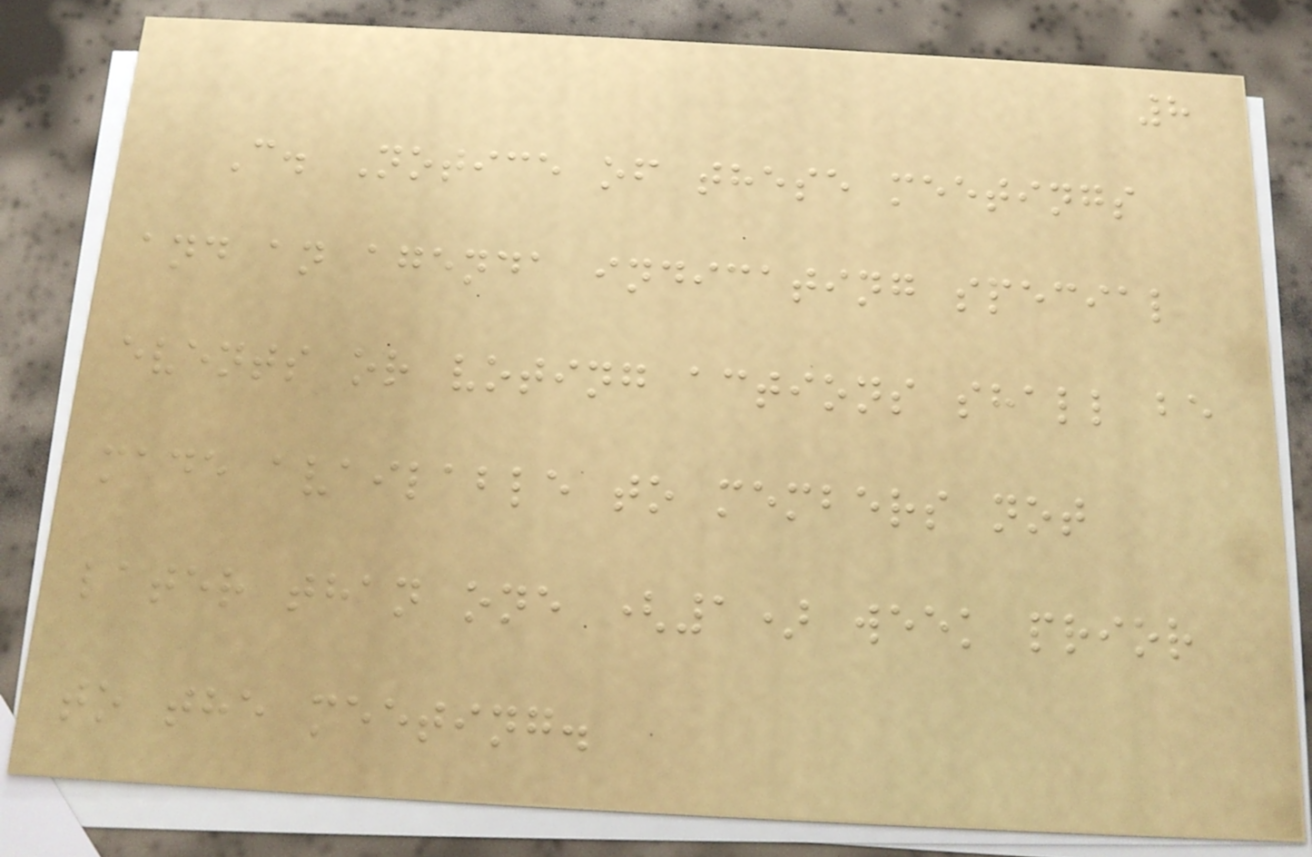8
C. Notice of these meetings
and an agenda indicating special
events or voting actions shall be
made available to members not
later than one (1) week prior
to the meeting.
